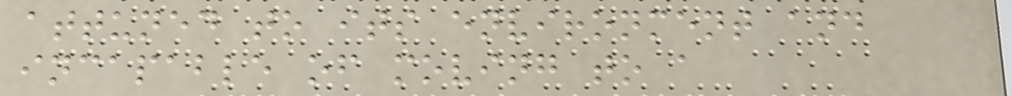attuned to its environment and
incapable of moving to a
